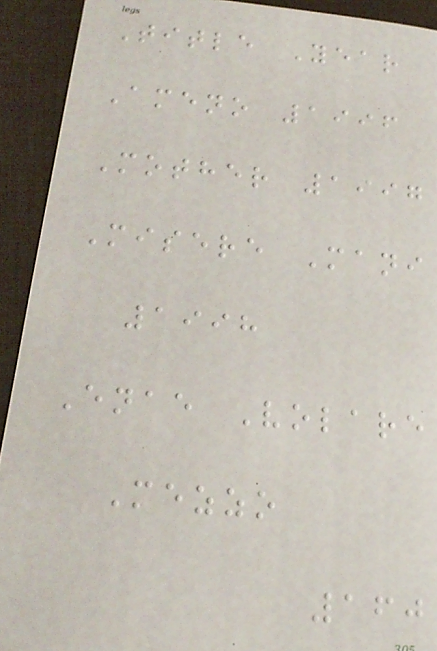Title Year
Ameno 1996
Mother 1997
Misere Mani
1998
Enae Volare
Mezzo
160
